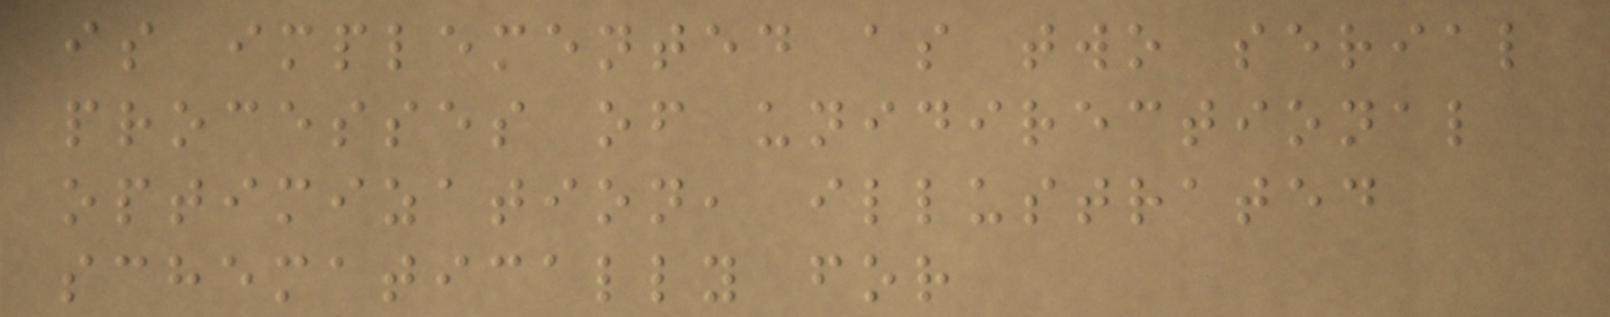is implemented as two serial
processes of unidirectional
optimization, illustrated
schematically for
